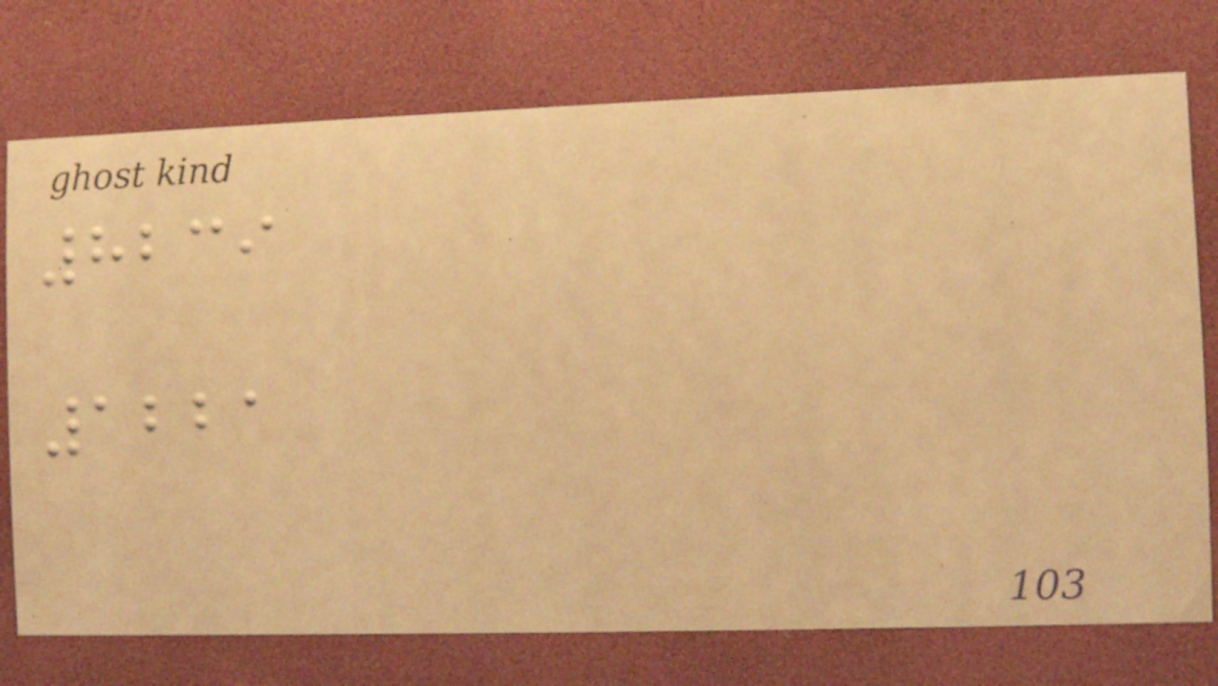8239
1221
